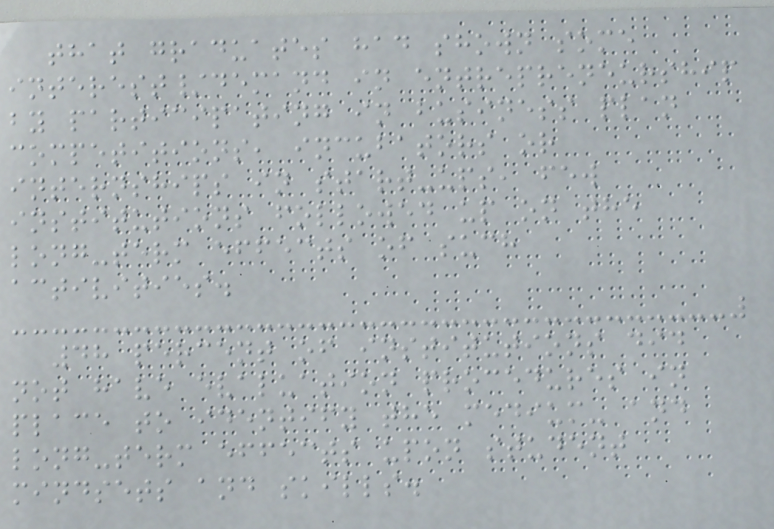that graduates had shown some
interest/demand in entrepreneurship
by participating in business plan
competitions, incubators or
internships in start-ups, few
institutions followed up on the
long-term effects of such
activities.
48 percent of institutions did
not have evaluation procedures in
place to identify the medium- and
long-term effects upon student
mindsets and skills.
